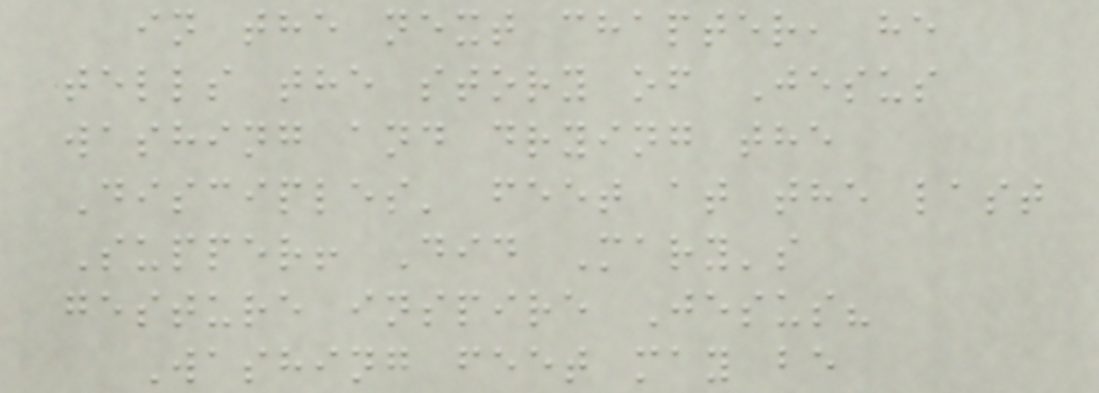in the next chapter, he
tells the story of Jesus
washing and drying the
Disciples' feet at the last
Supper! Did Mary's
gesture inspire Jesus?
Washing feet may be
